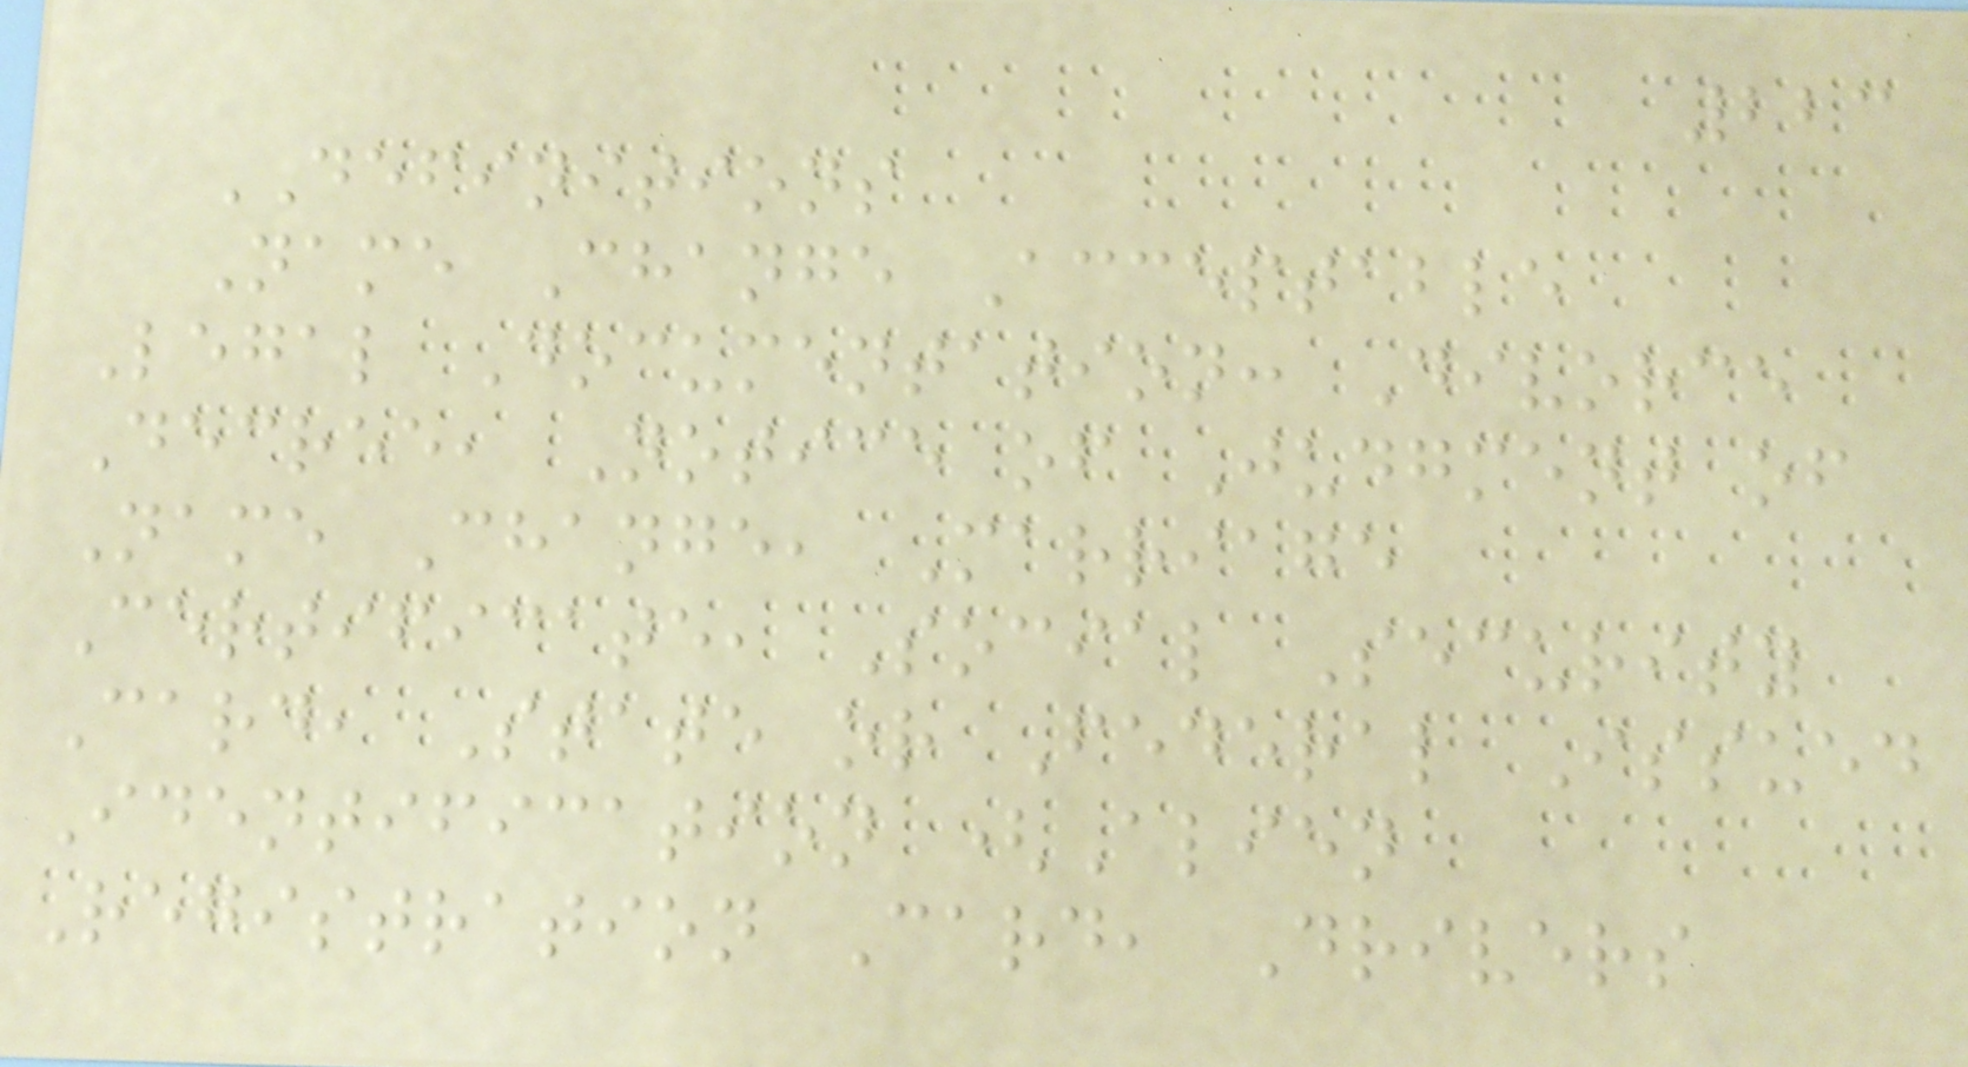223
DEFINITIONS
Name Change Acceptable
Legal Documentation: Divorce
Decree, Notice of Judgment of
Name Change, Marriage
Certificate, Social Security
Card, State or Federal Issued
Identification (Alien
Registration Card, Drivers
